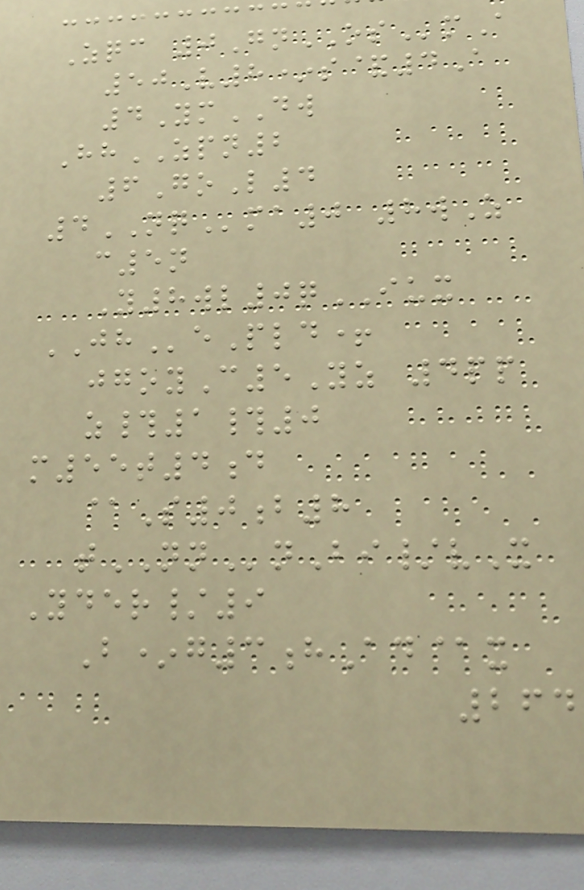Zqc 0GnOSmA
50V8*s&4A
4YmDW
HhZPN2
6GoL4
4NQma0 8wZ
c5n
Y8wl0qIUX
JHePld+
jgoyC5Yz 4pp
z#1#0
m55t4d
@S0b8
tNNnBi/vX
Yder/9
B*g3hAd@x
264
